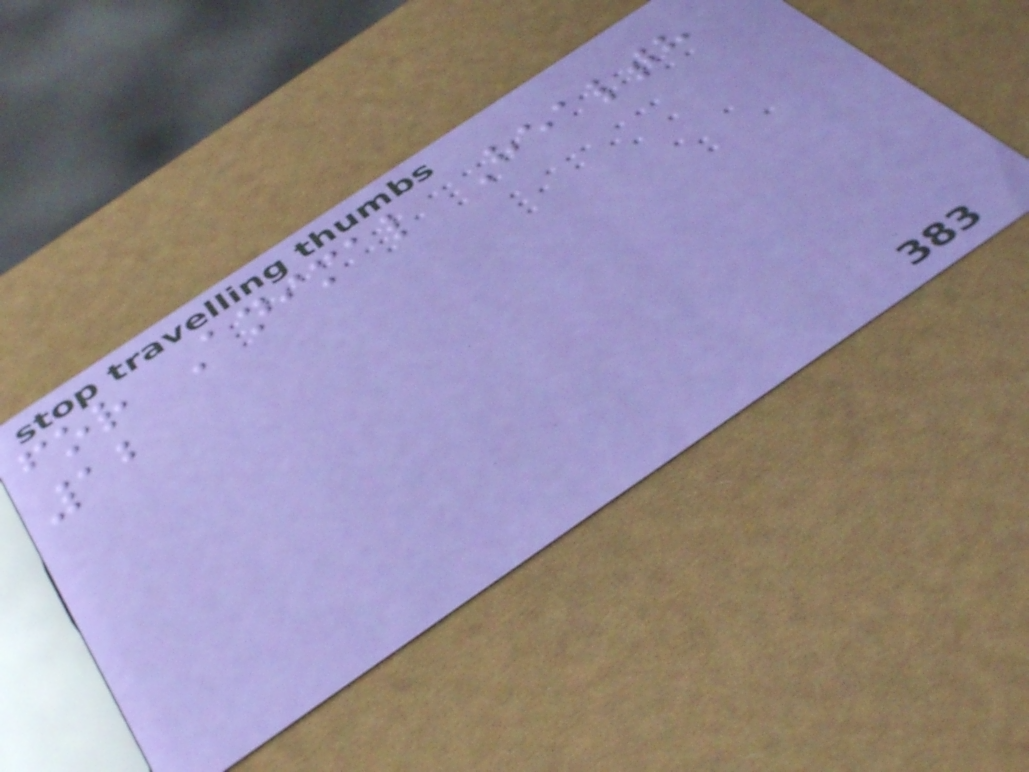for Animal Health
12
